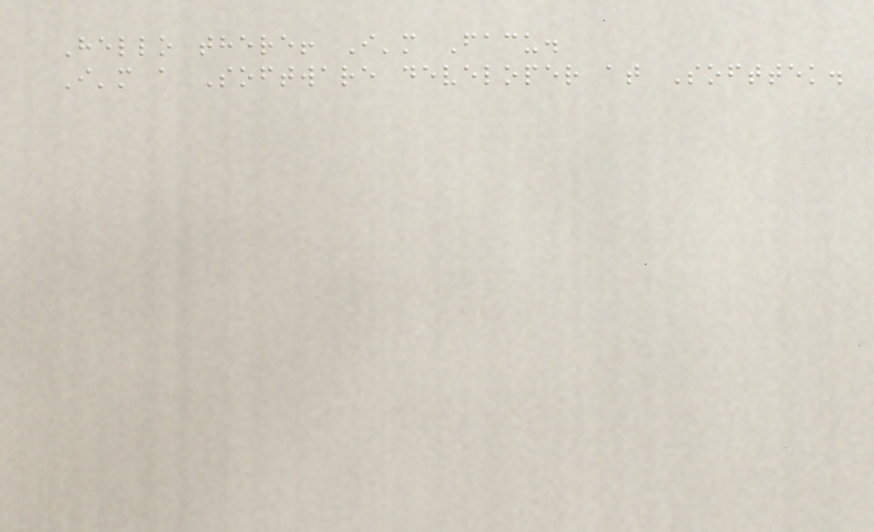Hello there! I'm Facu.
I'm a Software developer at Softtek.
